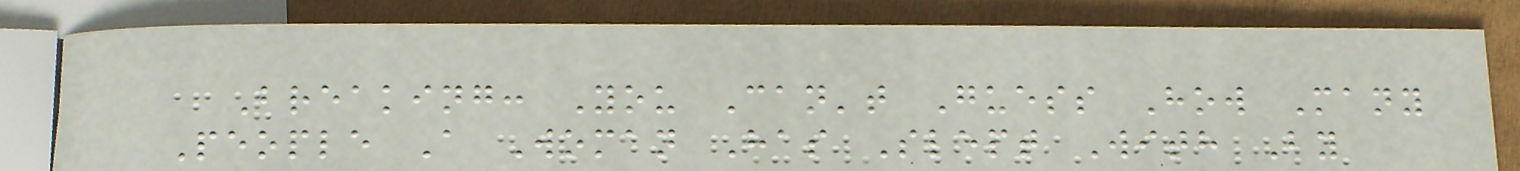Breaking: You Can't Guess How Many
People A Woman Has Slept With By
